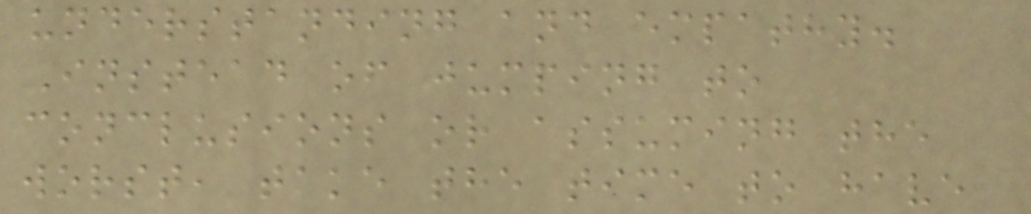understanding and empathy.
Instead of jumping to
conclusions or assuming the
worst, take the time to have
